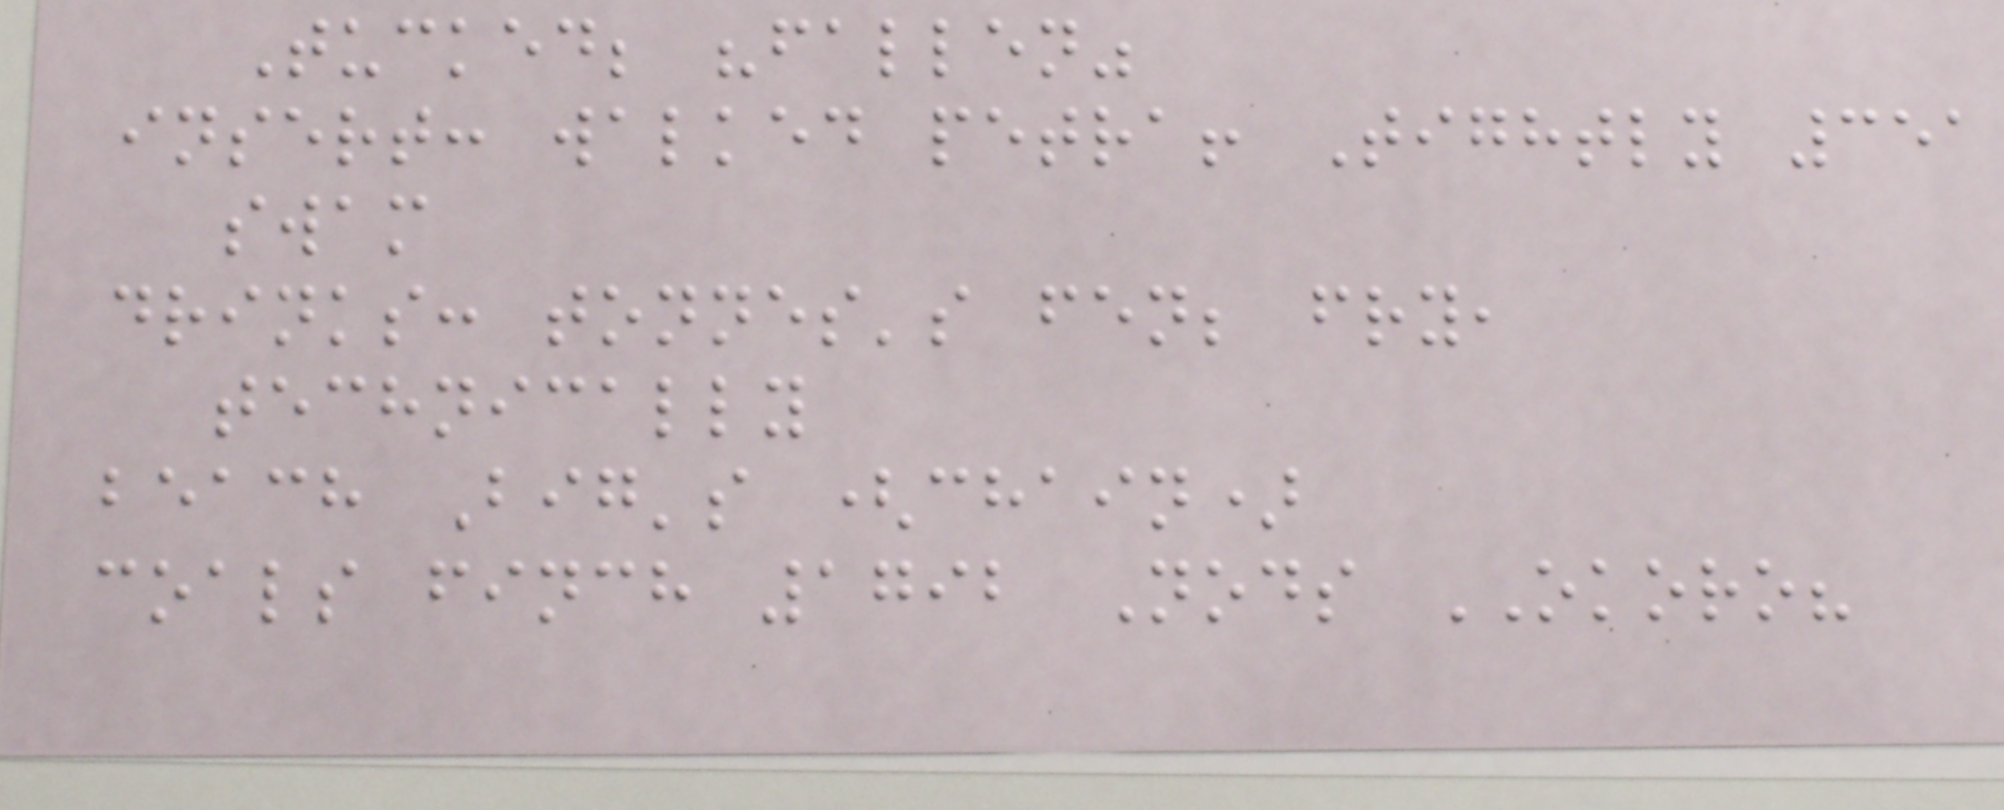Tucked; "fallen"
insert: walked petra! Tightly 351
swam
drinks: tonnes's fen; fry,
technically
beach Big's (chain)
coals finch 1792 Nods OKORO?
